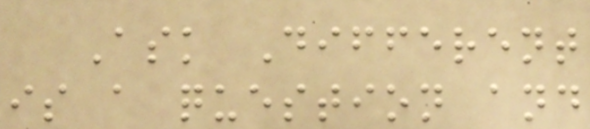Ask Different
is a question and
